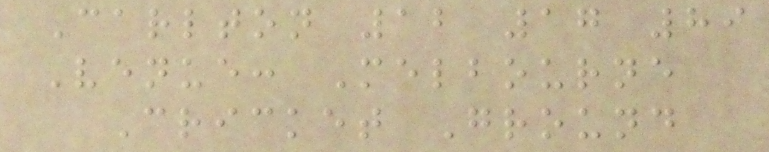Carlton 12 17 89
Venue: Melbourne
Cricket Ground
